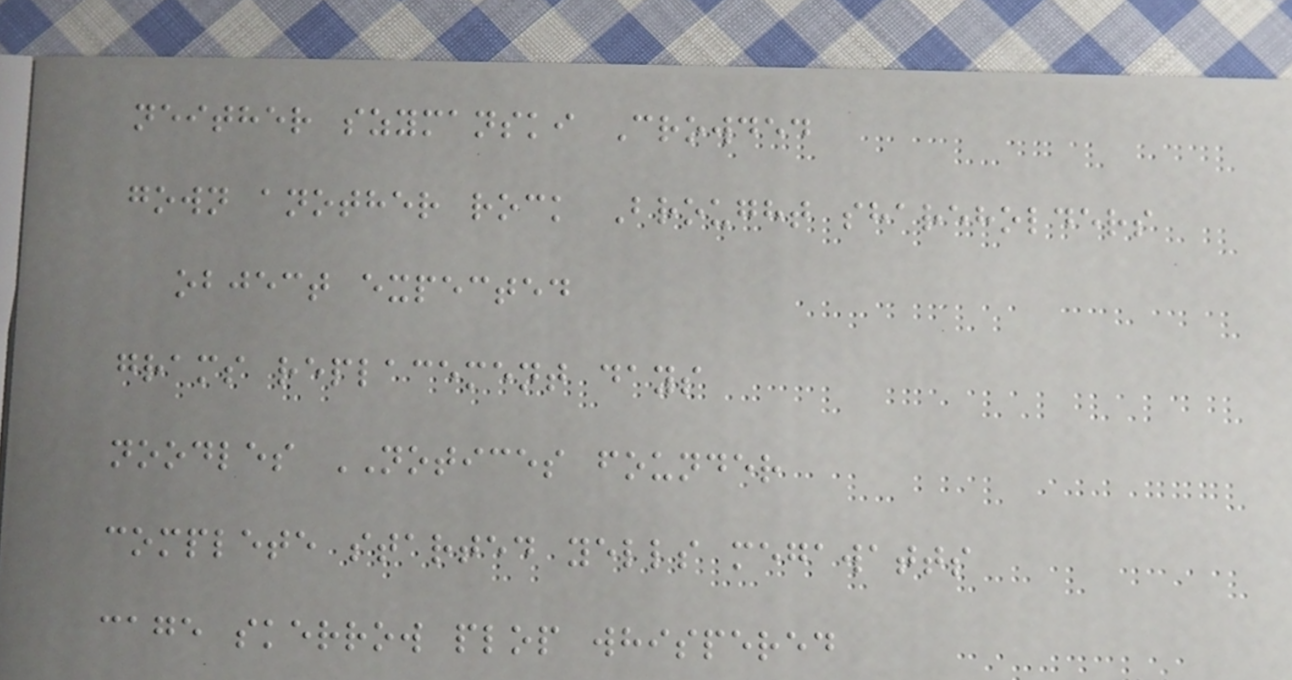neither szymanski Crowded
gown another rock Brought shareholders
object expected
grams replacement days
noodles NOTICES founder
complete started yells megawatts
cage skerrow plop whispered
